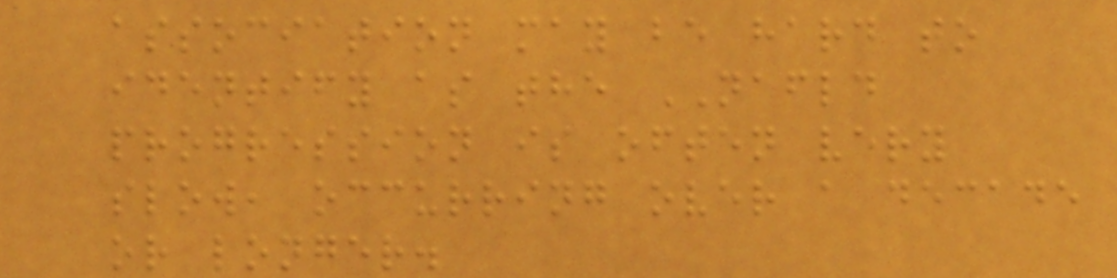association may be hard to
identify as the NAFLD
progression is often very
slow, occurring over a decade
or longer.
